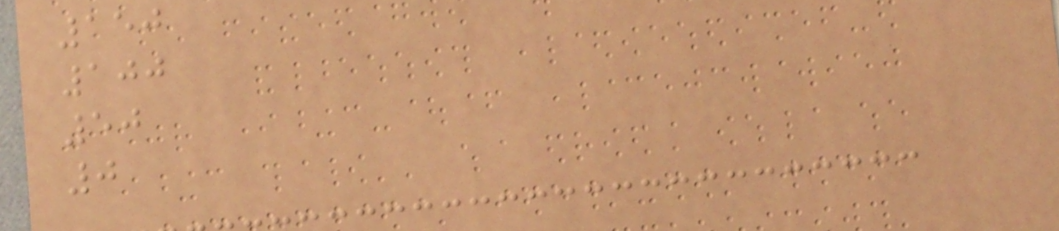150
100
50
0
